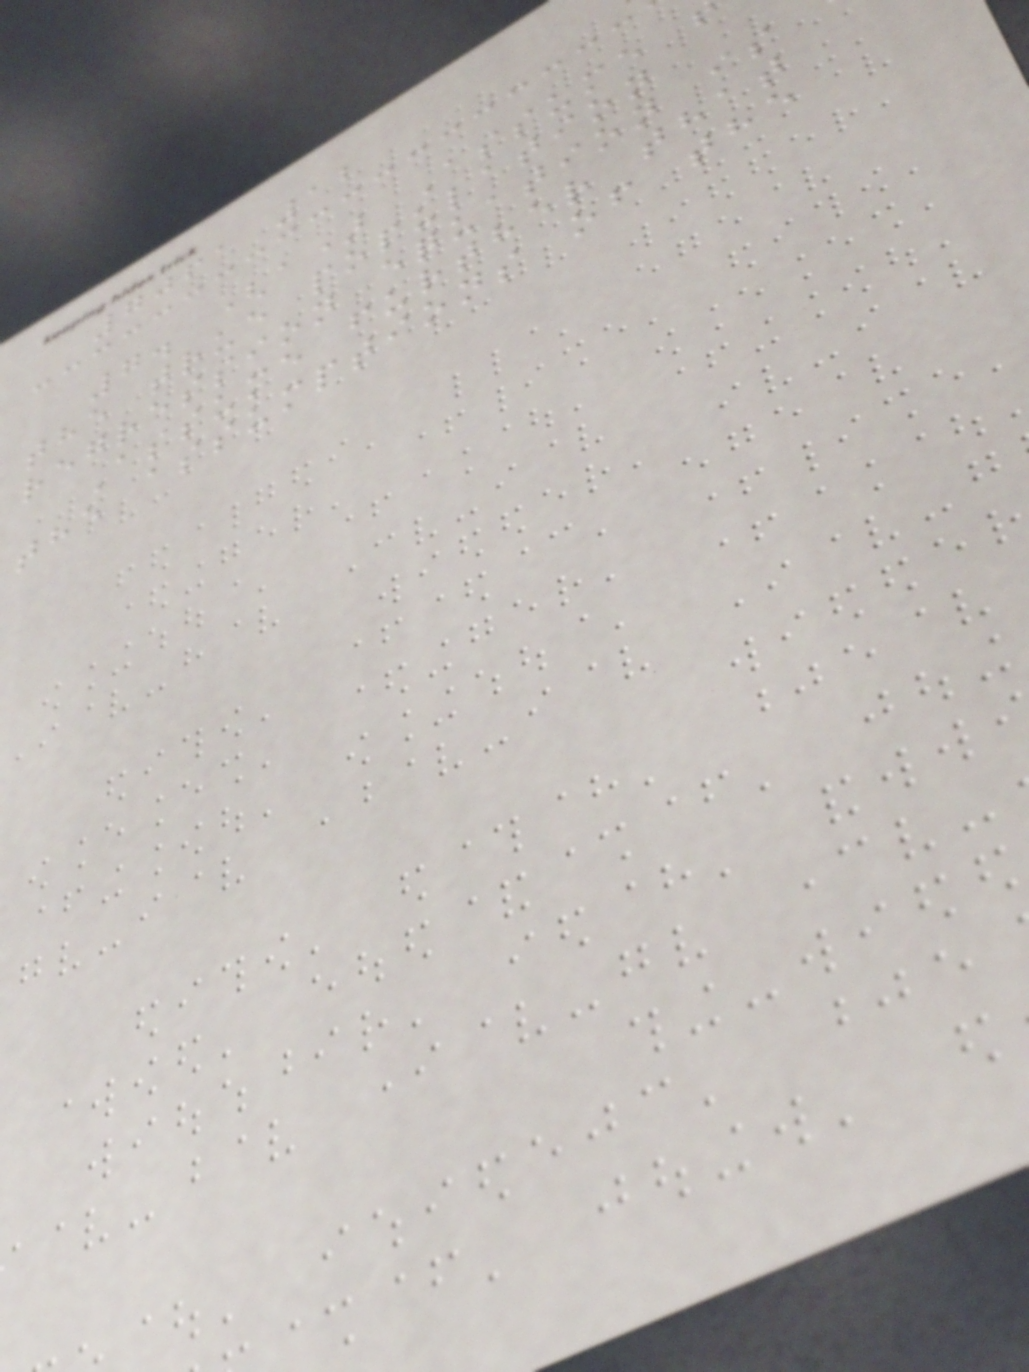7061 12
7. (a) Assume
the true population
regression equation is
Assume further that
the assumptions of the
